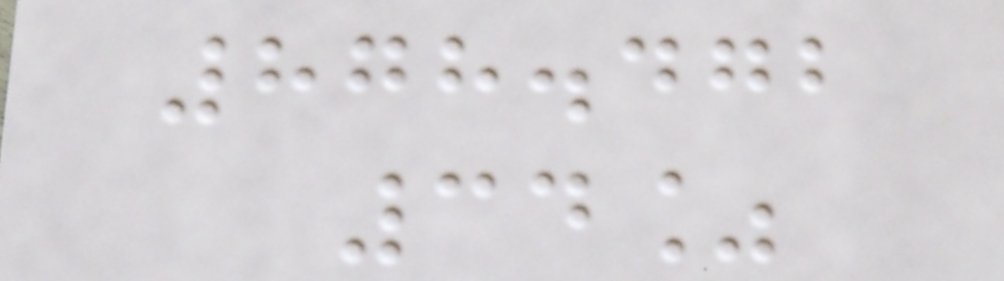878.472
34%
